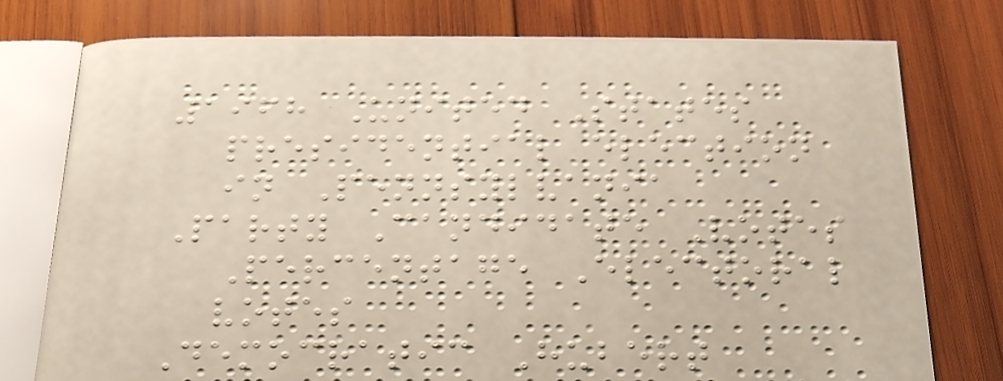1968 United States
presidential election
in Pennsylvania
Party Candidate Votes
Percentage Electoral
votes
Democratic Hubert
